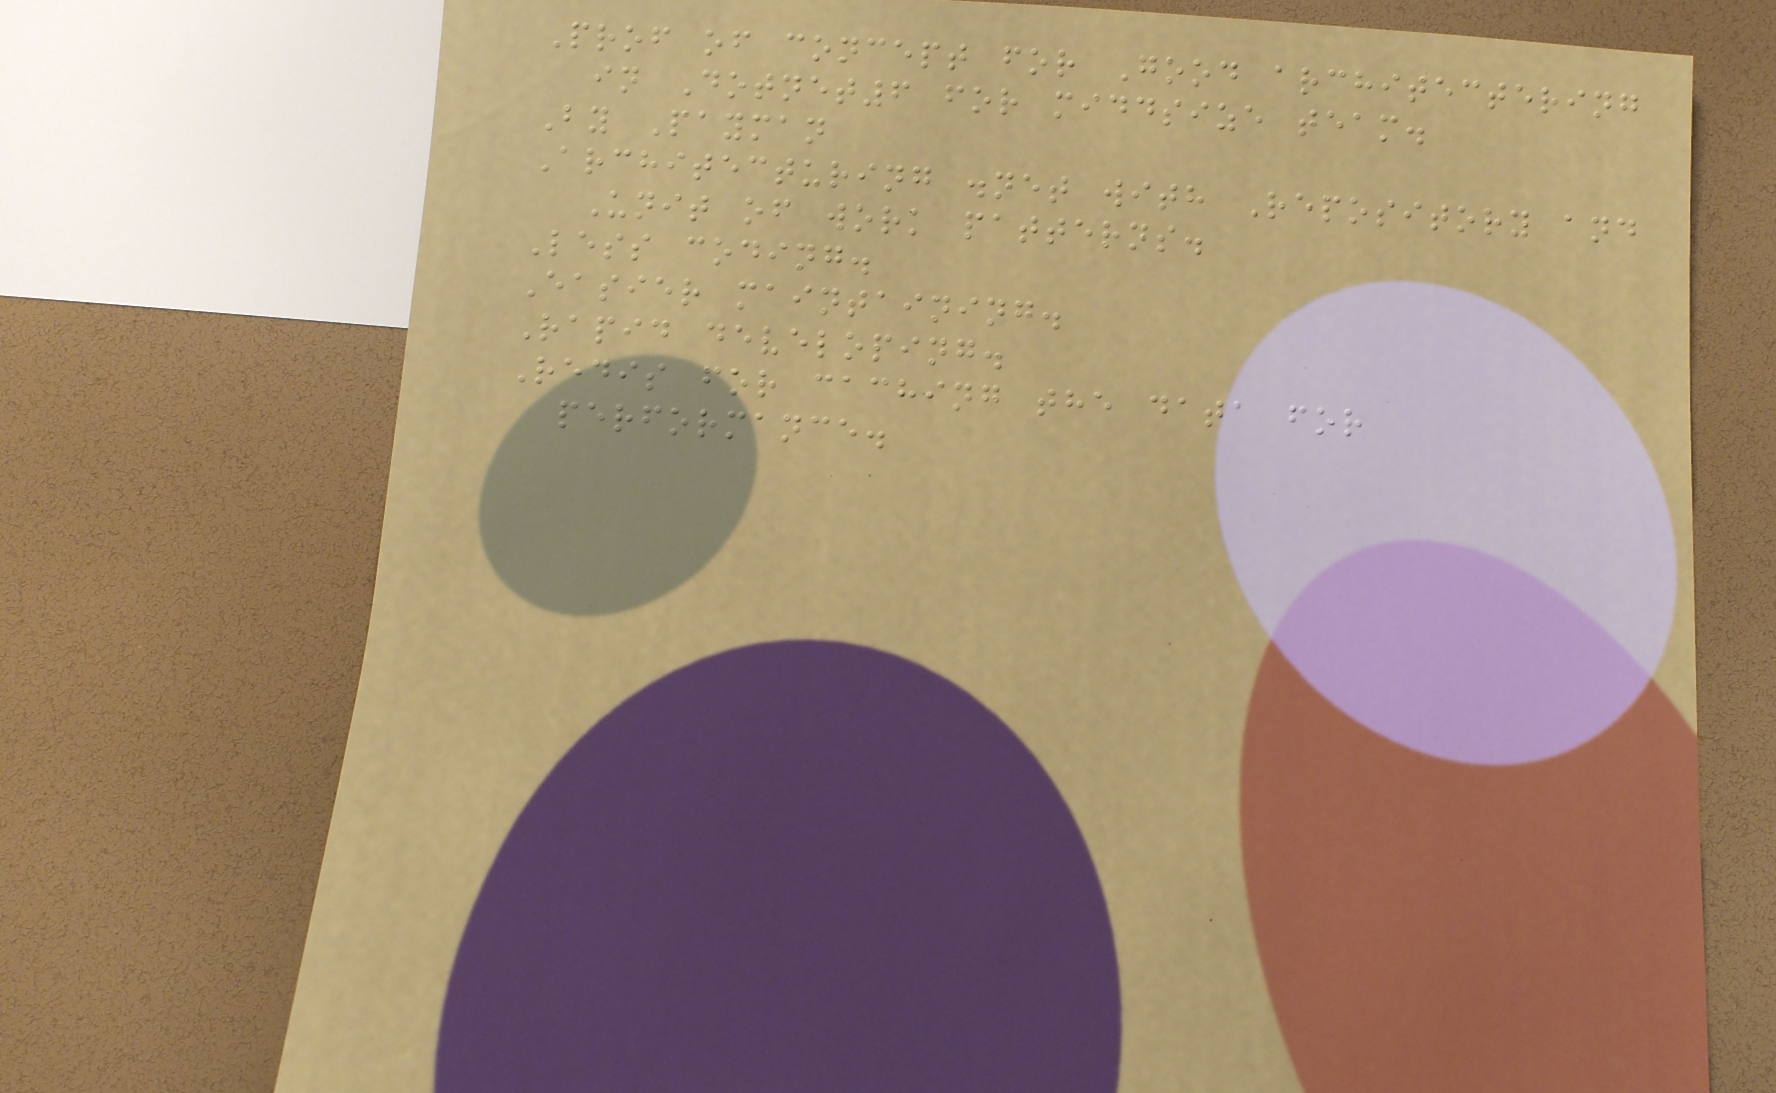Prof of concept for Good architectering
in Dotnet6 for middsize team.
By Payman
Architecturing .net with Repository and
Unit of work patterns.
Less coding.
Easier maintaining.
Rapid developing.
Redis for caching the data for
performance.
